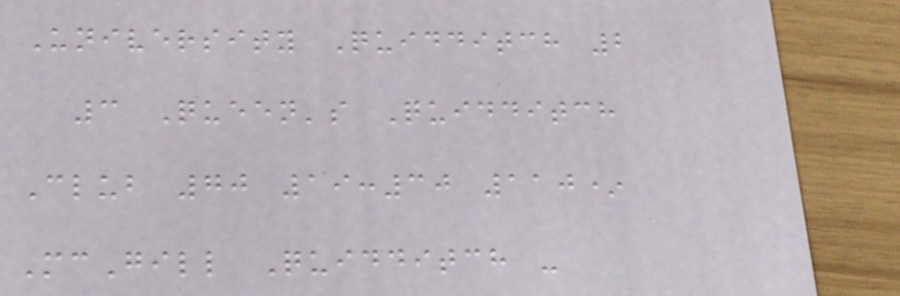University Quidditch 2
3 Queen's Quidditch
Club 70 19:30 110*
McGill Quidditch -
